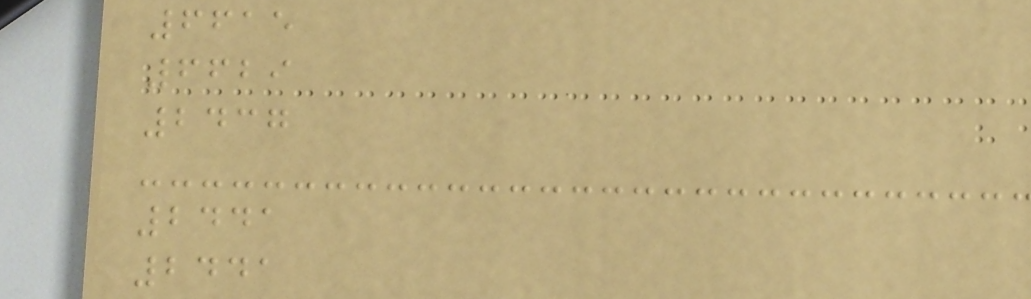6615
6629
2437
2441
2441
